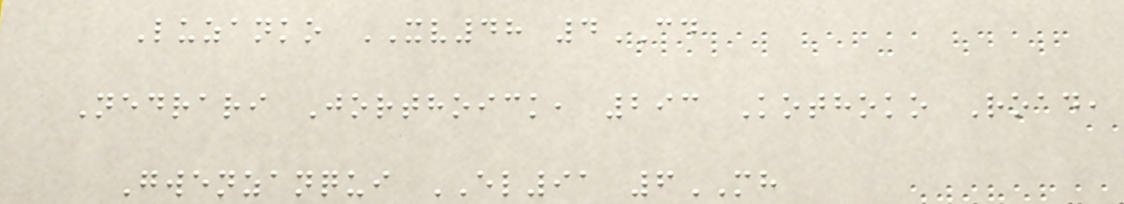Luzanko XV48 4CD
Nedrari Jorthoick, 293 Kothoko Road,
Gwenzanqui EL91 6MH
